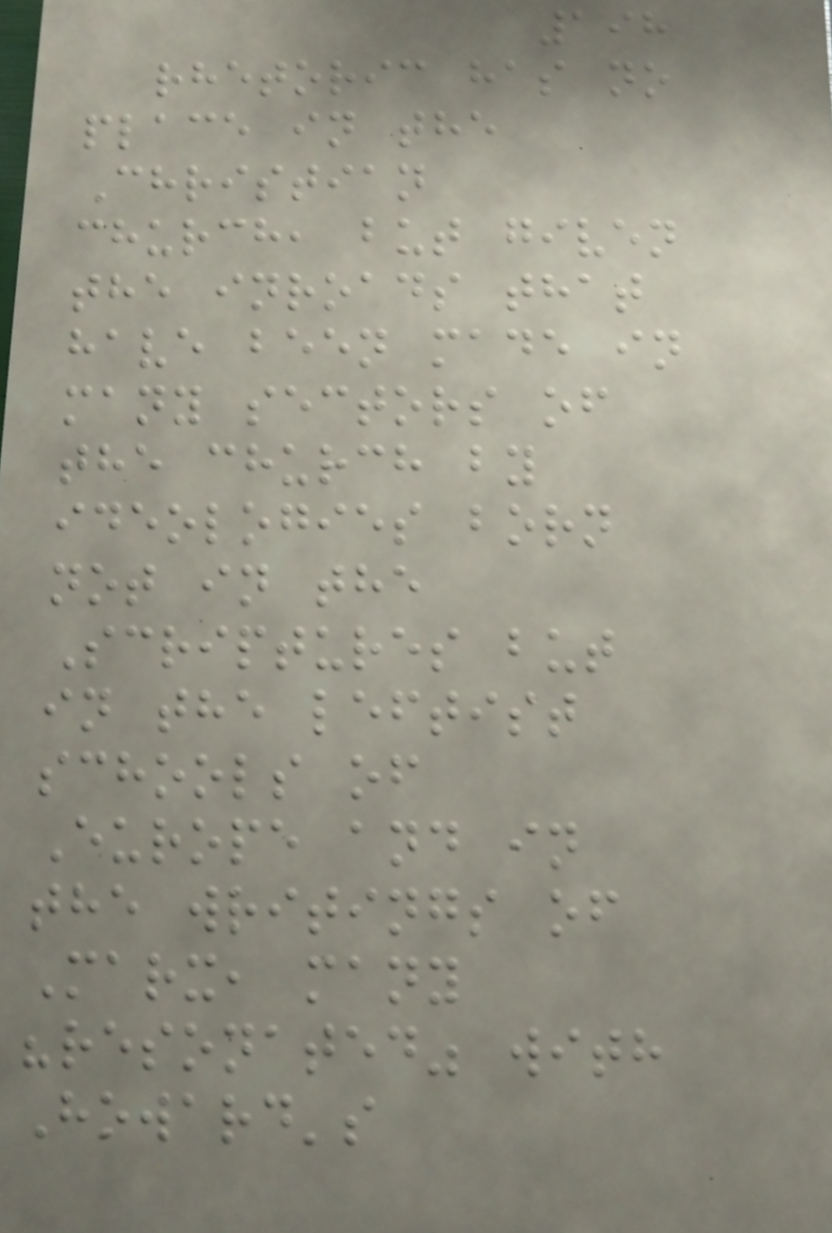198
rhetoric has no
place in the
Christian
church, but given
the inroads that
have been made in
many sectors of
the church by
ideologies born
not in the
Scriptures but
in the leftist
schools of
Europe and in
the writings of
Marx, many
"resonated" with
Howard's
